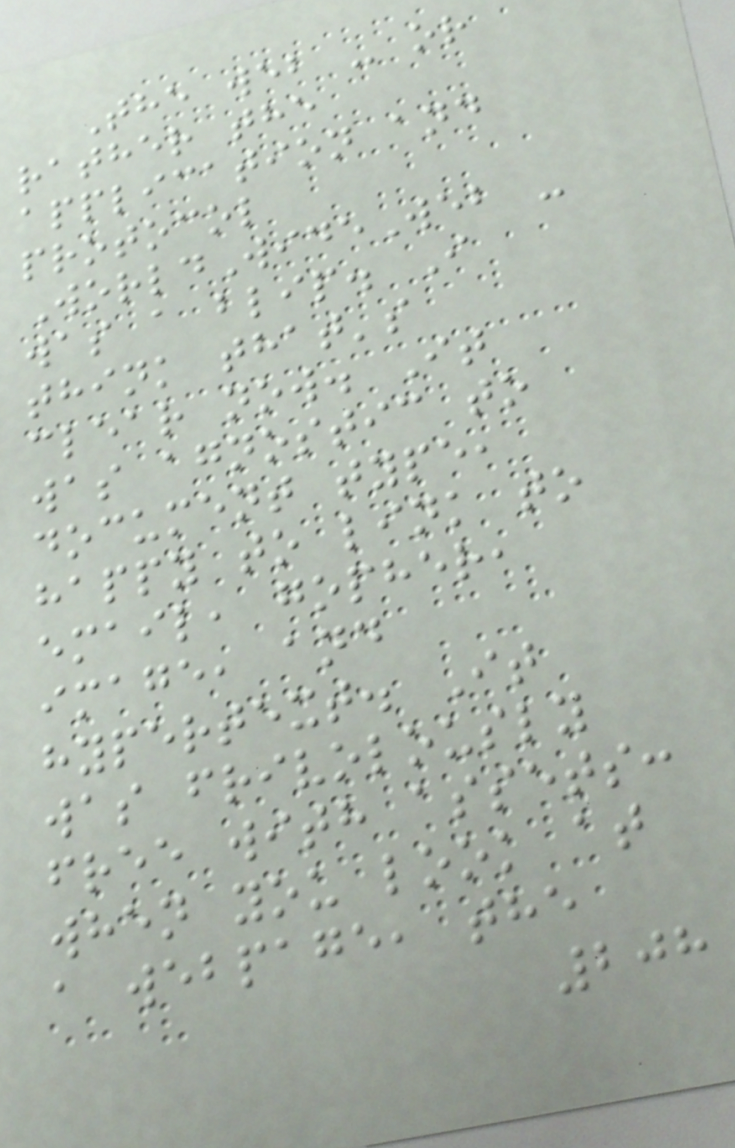The web - or
rather the
application and
protocol
WorldWideWeb -
was a blip. I
think that's
clear now. It
was agnostic to
document type,
happy to link to
email, gopher,
image, and
hypertext. It
was frivolously
free with assets:
when you look at
a webpage, the
208
